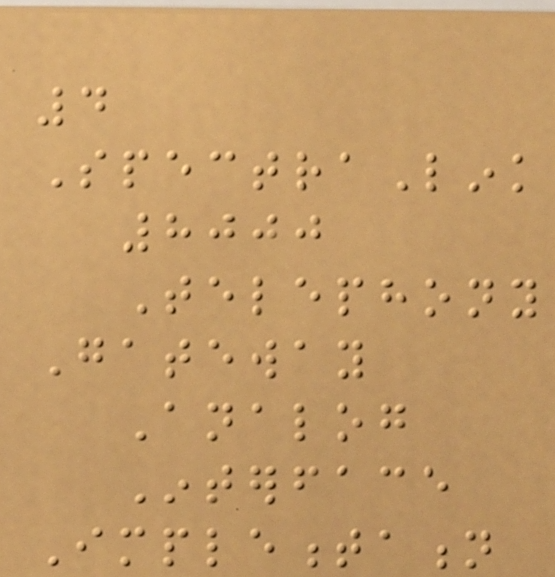4
SpectraLink
8000
Telephony
Gateway
Analog
Interface
Implementation
